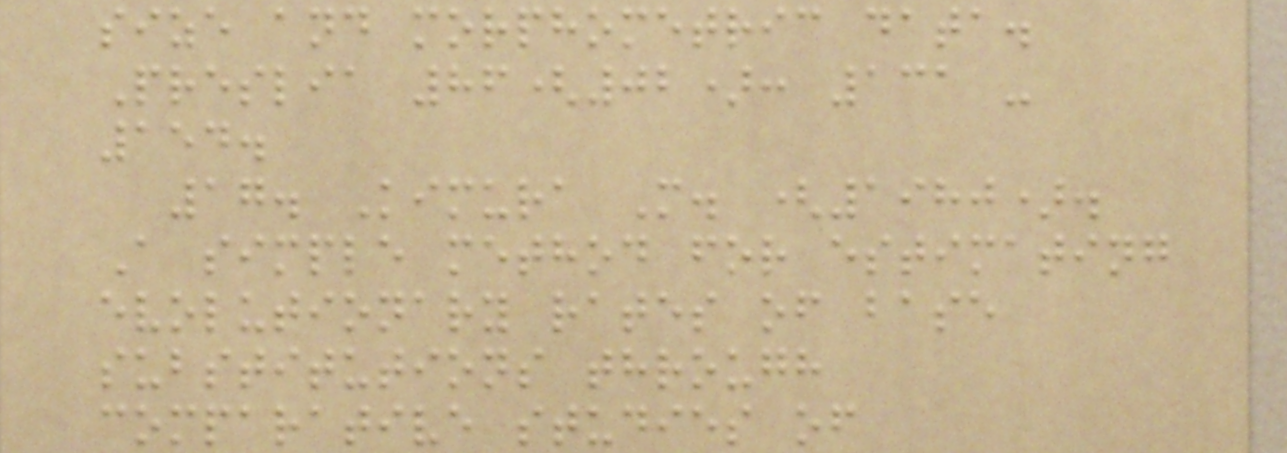size and morphometric data.
Preslia 86(02): 131 -
154.
17. Kimura M. (1980).
A simple method for estimating
evolutionary rates of base
substitutions through
comparative studies of
